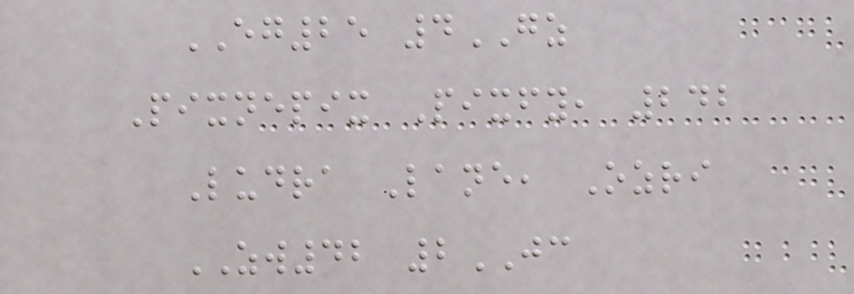EG25 4GZ
Pixnepix Pixfy, 242
Ludra Lane, Ozri
ZW42 2JC
